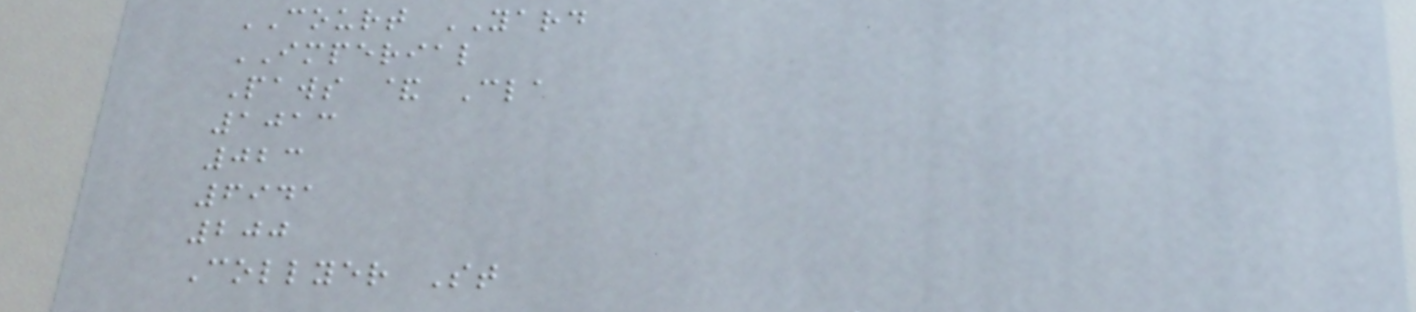COURT YARD
IMPERIAL
Paws & Cla
1013
023
6941
200
Collyer St
